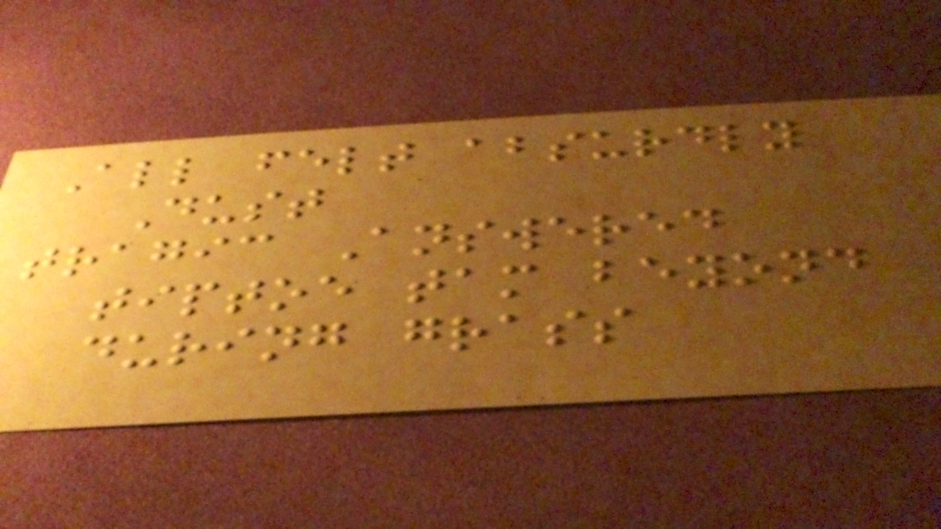All felt absurdly
Dust
tragic Answered
tiptoe tam beyond
during grass
